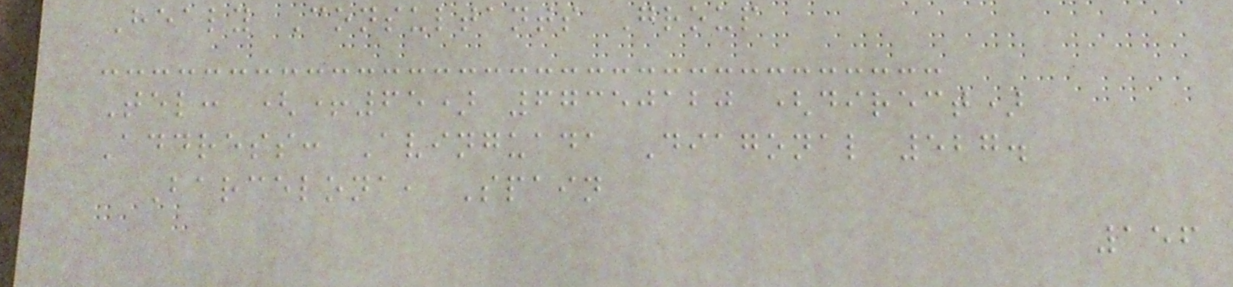Healy Consultants Group
Tel: (+65) 67350120 (direct)
Address: Avinguada Diagonal 527.
Barcelona, Spain
156
